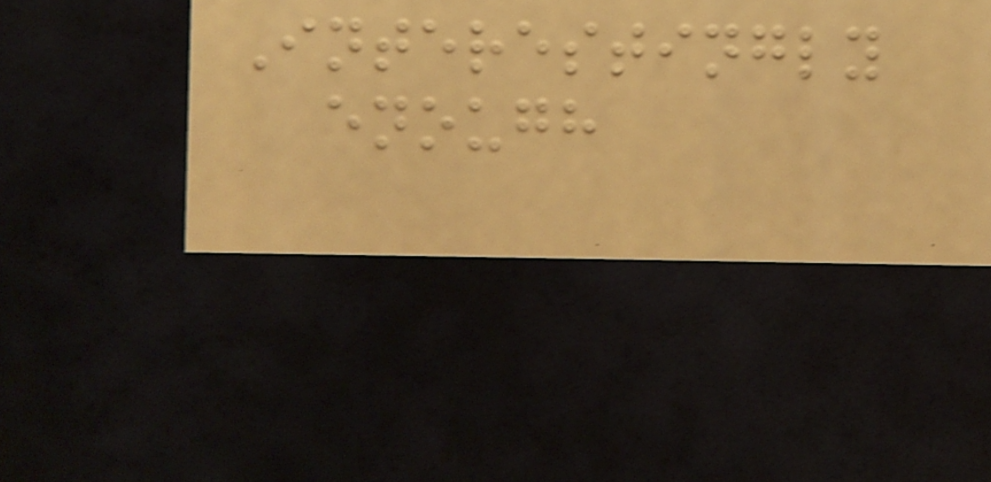Interestingly
enough
